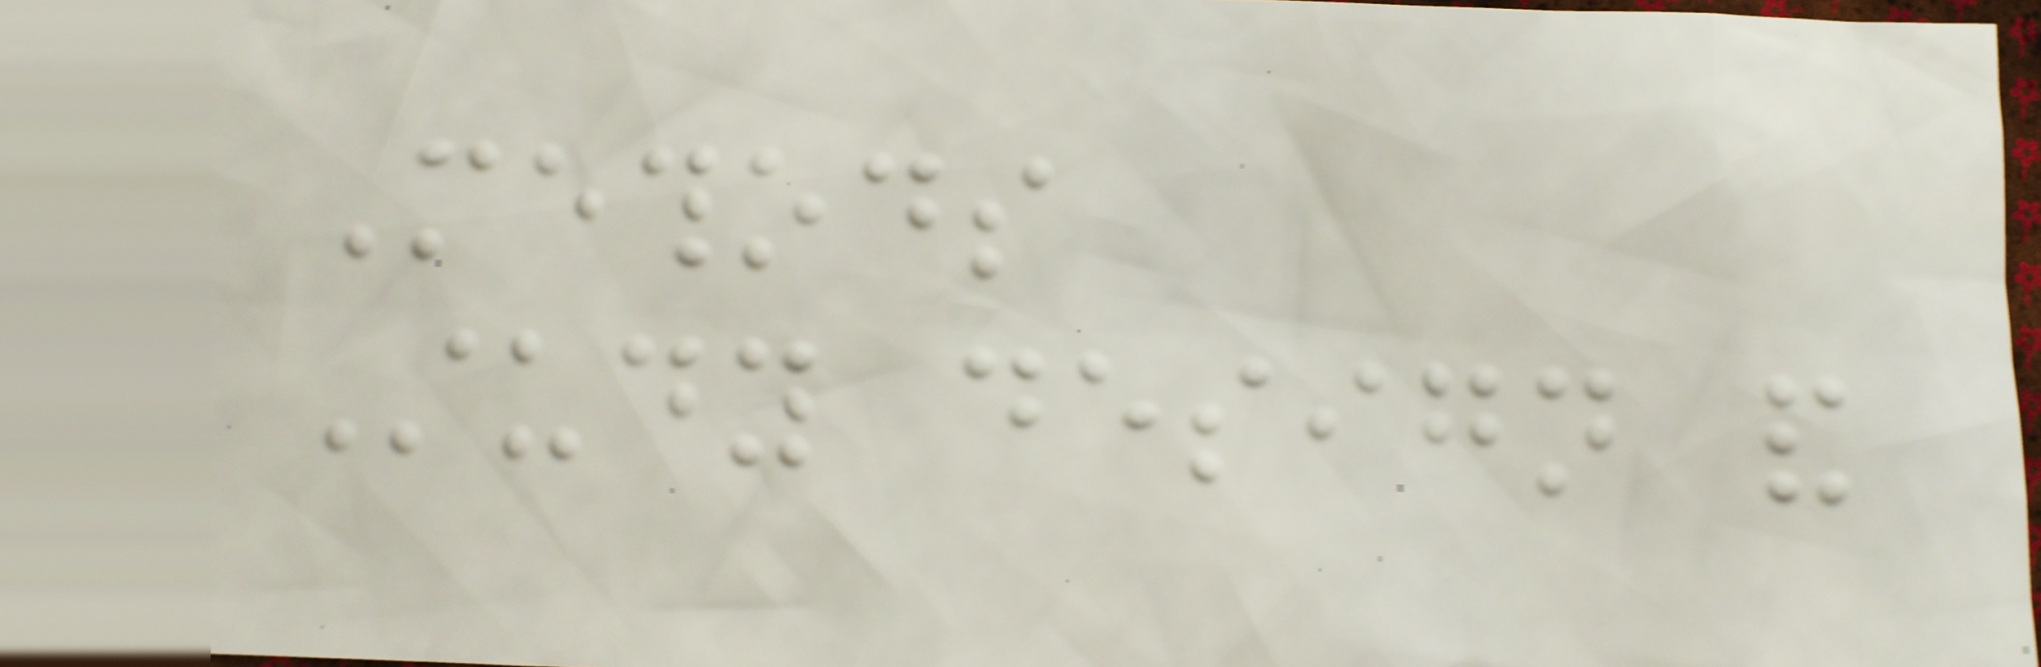Methods
Study design and
